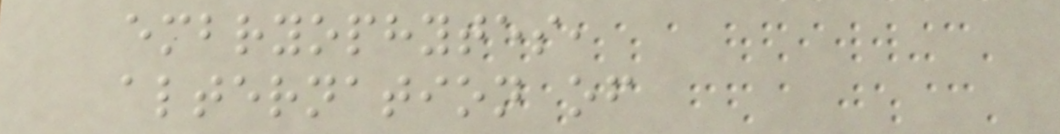embryophytes,
alternation of
